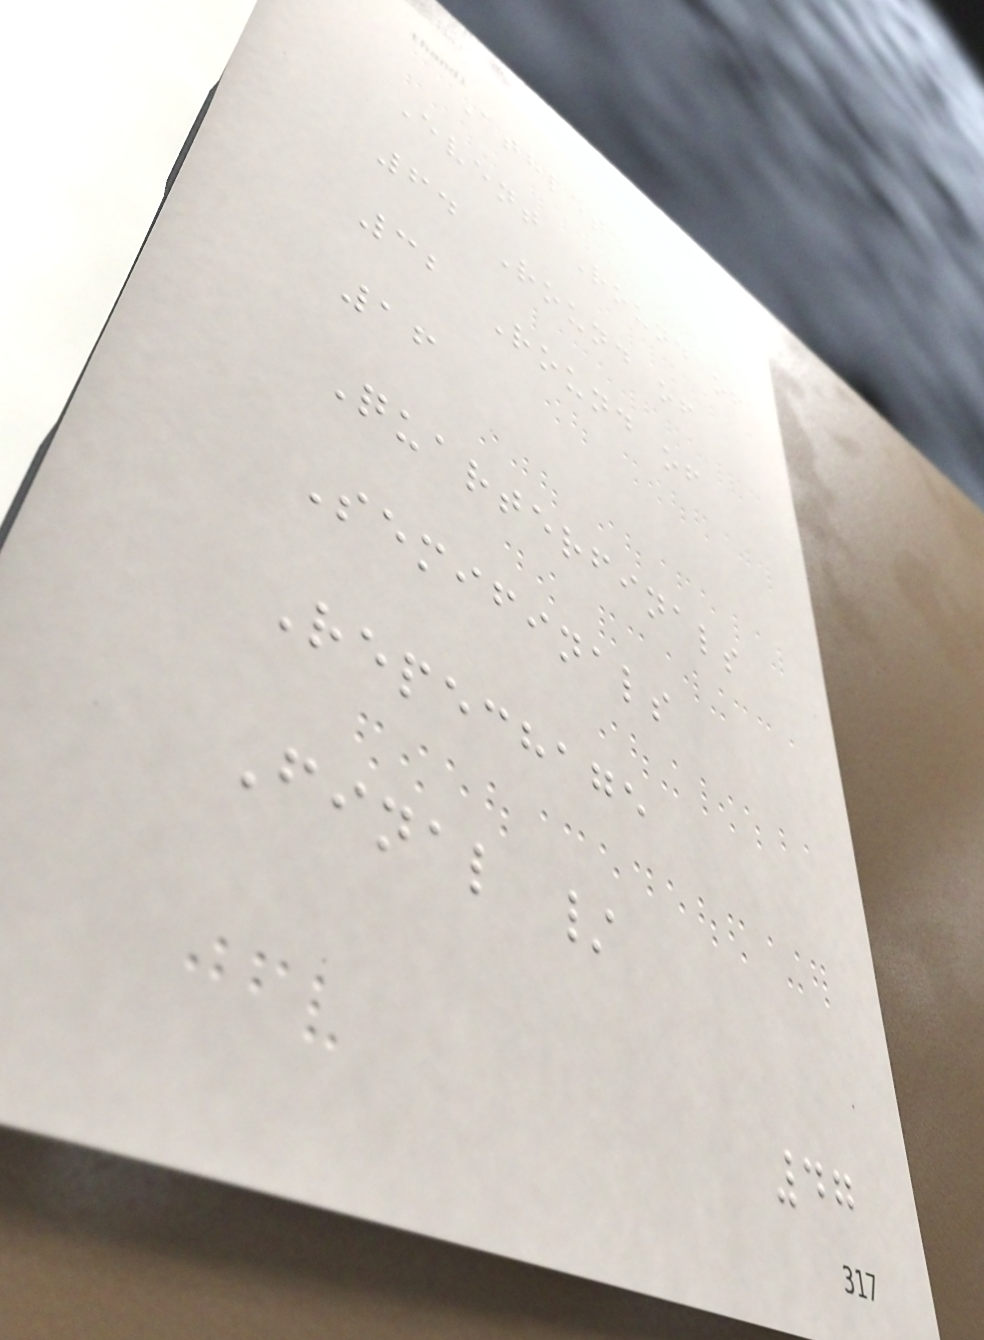Athlete
Event Round of
64 Round of
32 Round of
16
Quarterfinals
Semifinals
Repechage
Final /
47
